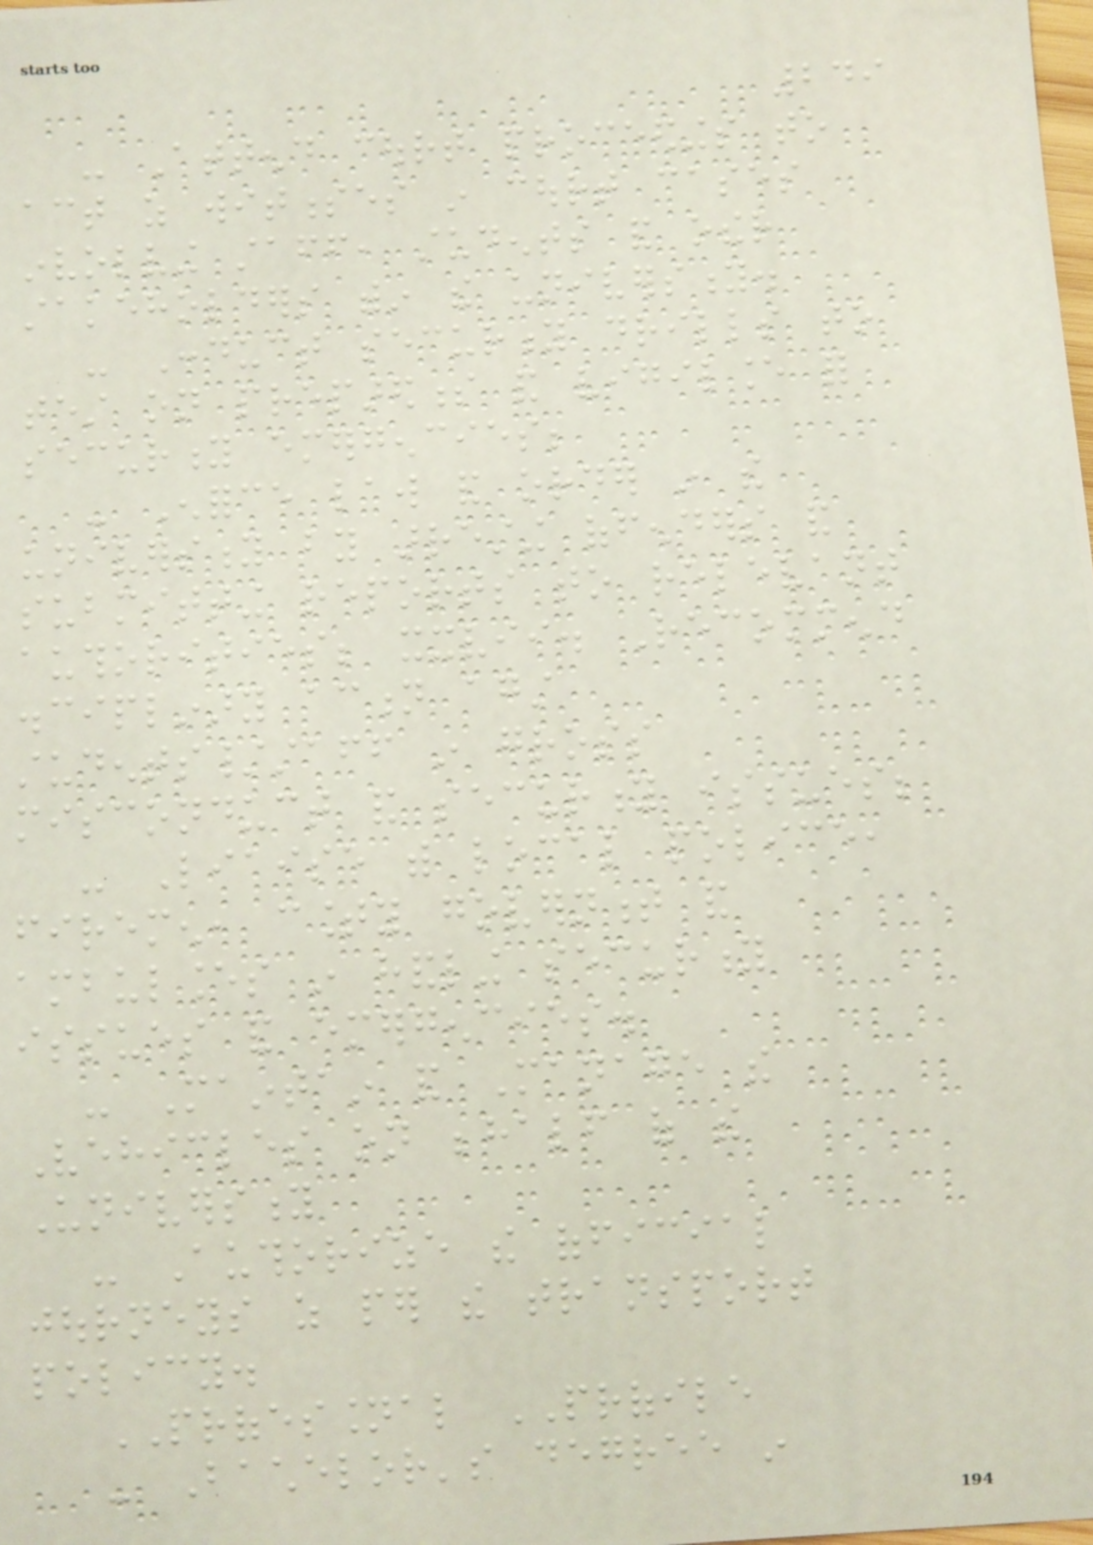249
- Attend court proceedings to
act as witnesses in court cases
involving staff, students and other
stakeholders within the university.
- Conduct security drills to
test on preparedness and vigilance for
security emergencies;
- Enforce law and order in the
university by arresting offenders and
submitting reports to relevant
authorities; xxvii. Recommend
disciplinary action against
students/staff in gross
misconduct and security issues;
- Liaise with local police,
firemen, county government and
ambulances in handling security
issues and emergencies.
- Maintain and Manage the
Vehicles on behalf of the
University
- Authorize the official
journeys as per the transport
policy.
PROFESSIONAL PROFILE
- Bachelor's degree in
